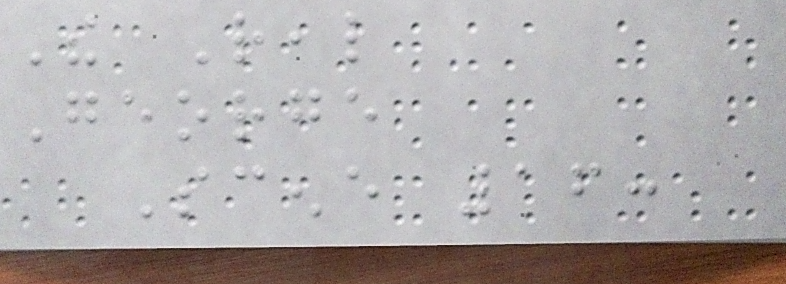The Real
George
Scene 16:
